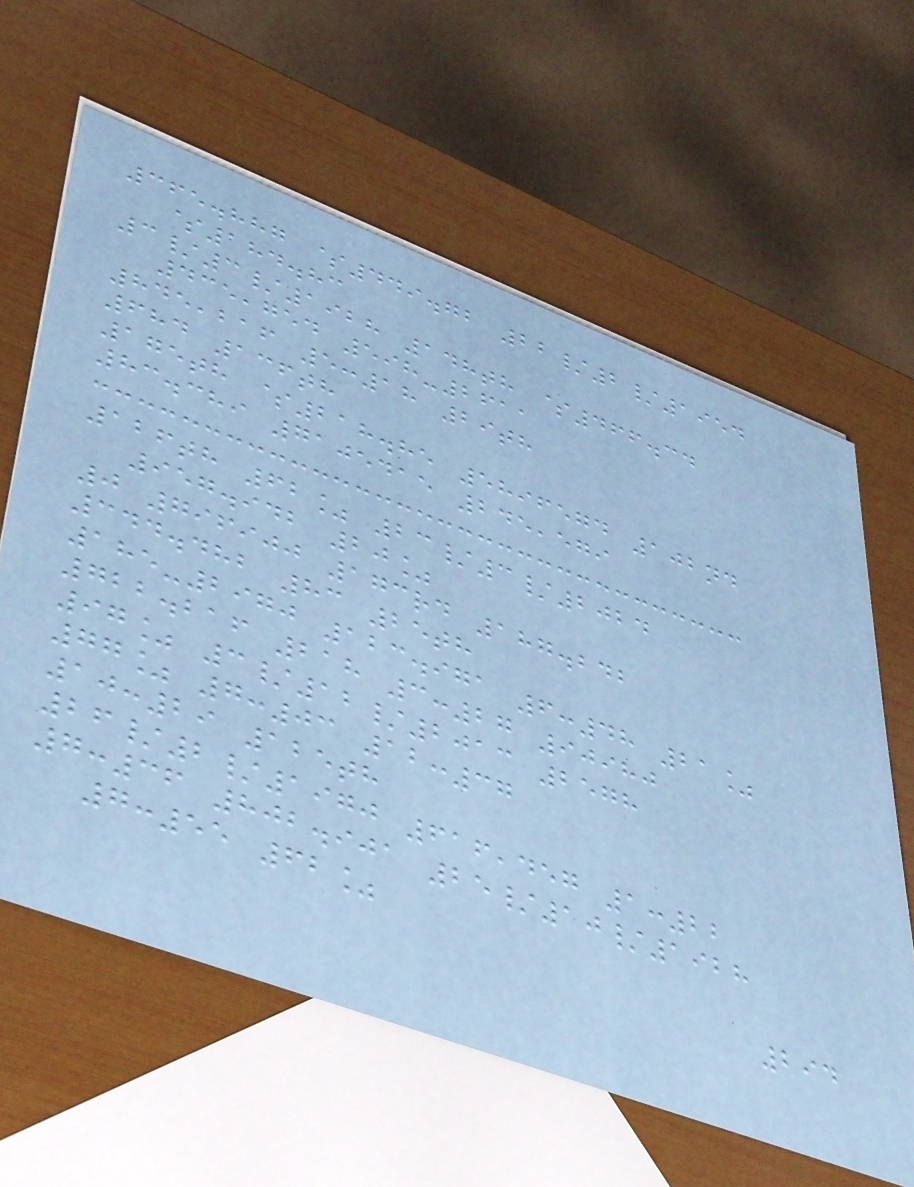365.887 $449.72 22/2/1954
$184.83
3/3/1928 148th $466.34
435,754 598-2611
845,216 5:18 29th
684 136th
175th $218.85 5896574 102nd
83.389 7105415 245,579
126th 62% 23/3/2024
957.942 20%
0 796900 173rd 187.242
344.482 83 25th
185-2970 123.971 6:48 21%
722.216 218 3:27 90980
97% 3/12/2013 2578
77% 7:03 12:37
10:29 125th
26/2/1970 616,457 1:22
7:36 802.901 25/10/1928
7:55 62%
294
